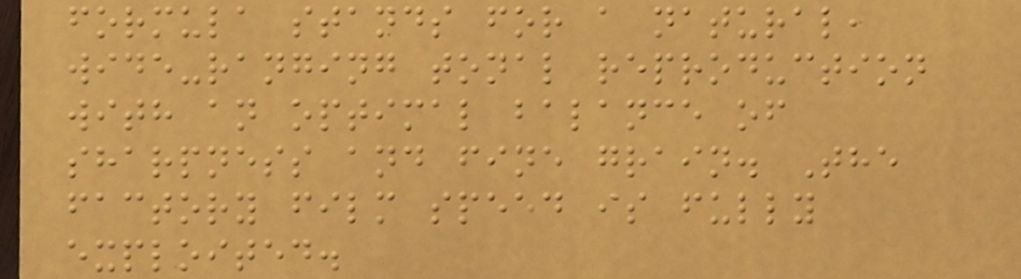formula stands for a natural,
wide-ranging tonal reproduction
with an optimal balance of
sharpness and fine grain. The
factory film speed is fully
exploited.
